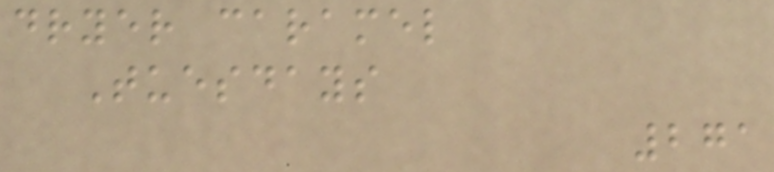dryer caramel
Tuesdays
271
